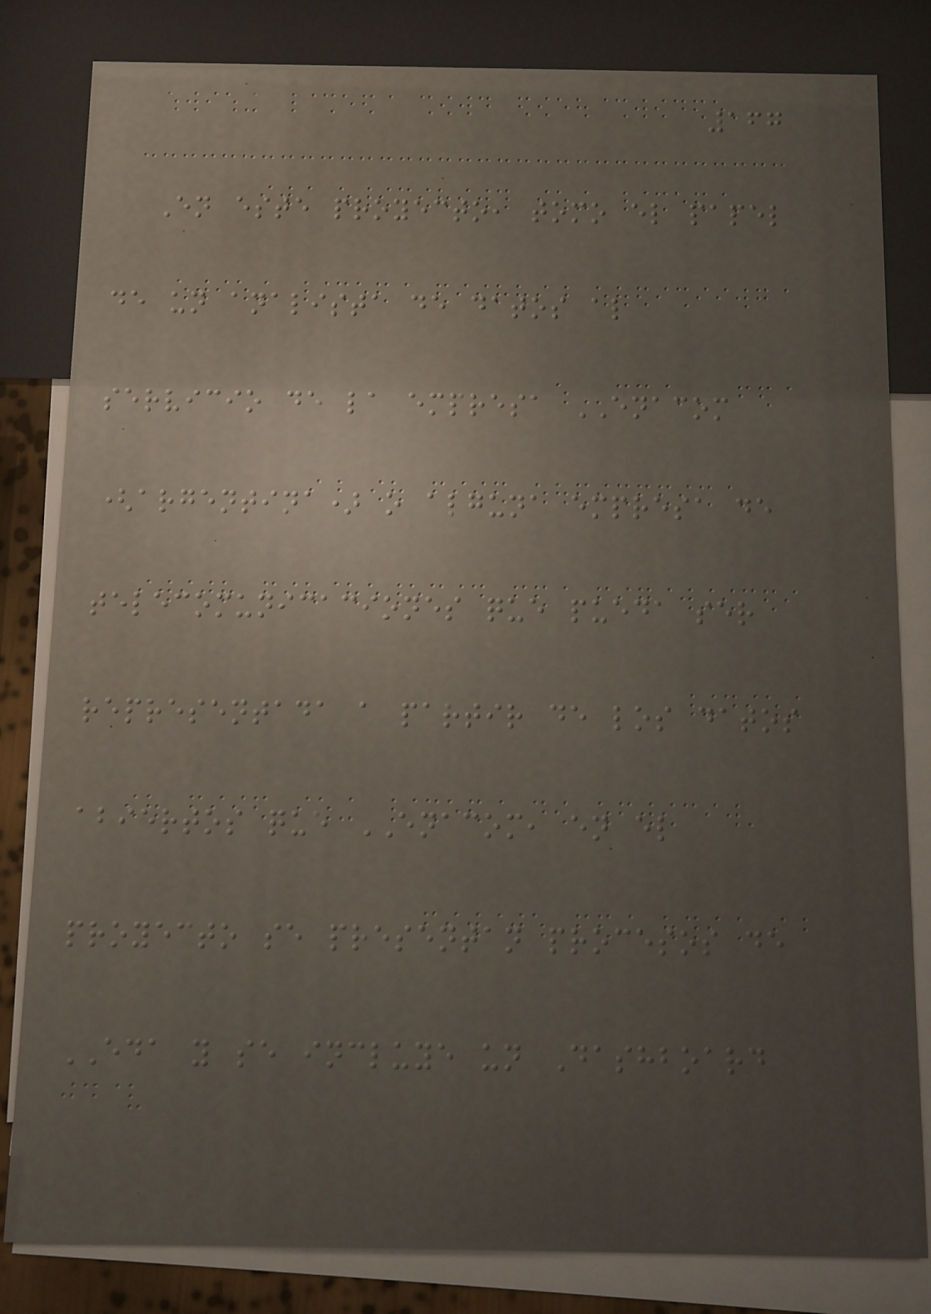167
En este proyecto, tomo el papel
de un analista de datos al
servicio de la empresa ENACOM
(argentina) o alguna empresa de
telecomunicaciones que pueda ser
representada a partir de los datos
abiertos que ENACOM, en el
proyecto se presentan procesos de
EDA y se incluye un Dashboard
